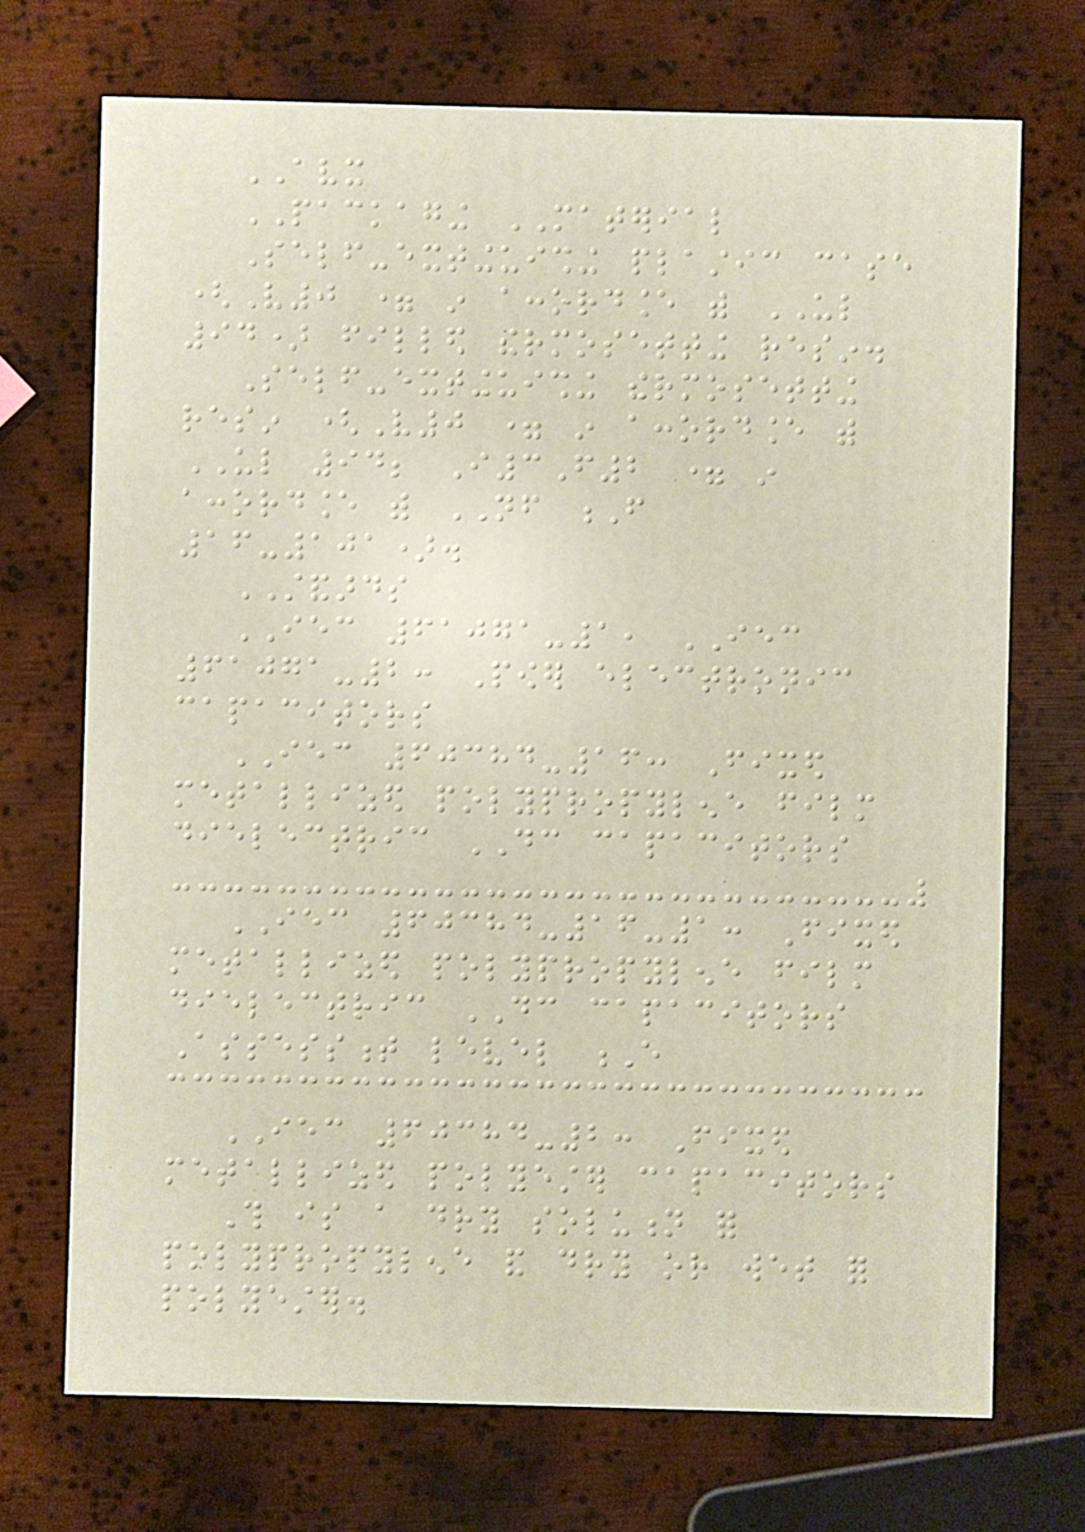AVX
PACKAGING MATERIAL
Self-extinguishing plastic case
(V0 = in accordance with UL
94) filled thermosetting resin.
Self-extinguishing thermosetting
resin (V0 = in accordance with
UL 94; I3F2 = in
accordance with NF F
16-101).
STANDARDS
IEC 61071-1, IEC
61071-2: Power electronic
capacitors
IEC 60384-16: Fixed
metallized polypropylene film
dielectric DC capacitors
IEC 60384-16-1: Fixed
metallized polypropylene film
dielectric DC capacitors
Assessment level E
IEC 60384-2: Fixed
metallized polyester capacitors
This is a dry solution for
polypropylene and dry or wet for
polyester.
